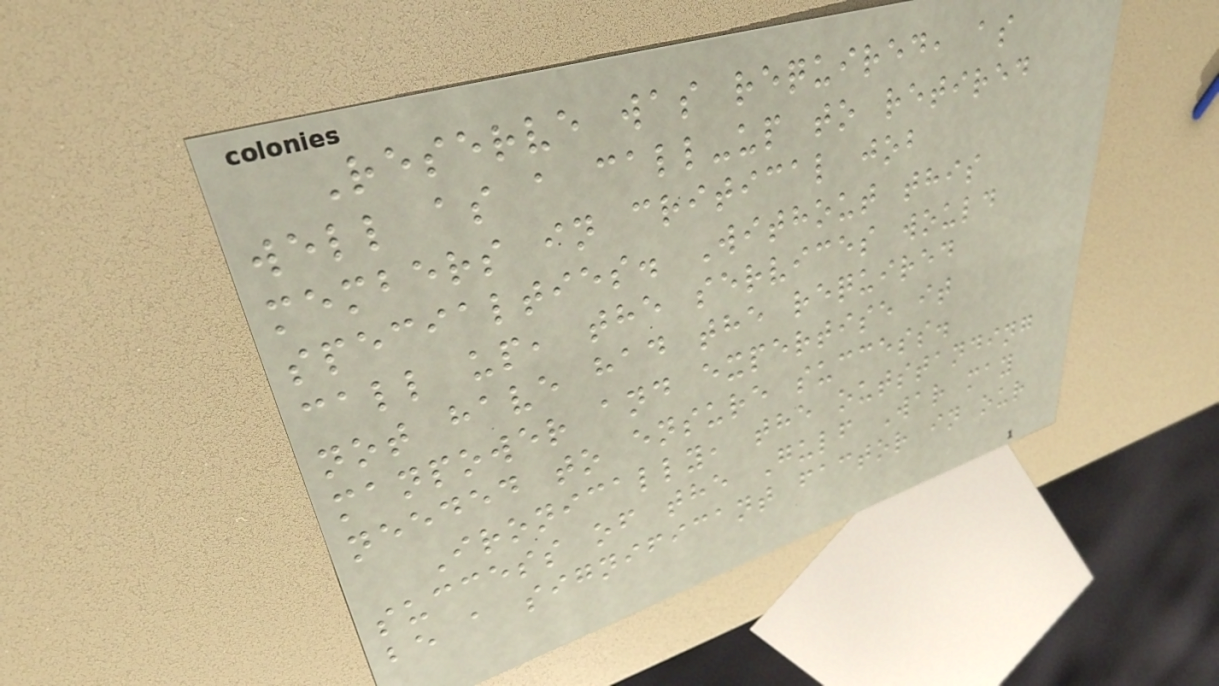Reserve was required, as
well as a call-up to retired
members in critical job
specialties. Without this
call up, the services would
not have had the required
manpower and expertise it
needed to ensure success.
Ironically, the outstanding
success of the Gulf War may
be a significant factor in our
